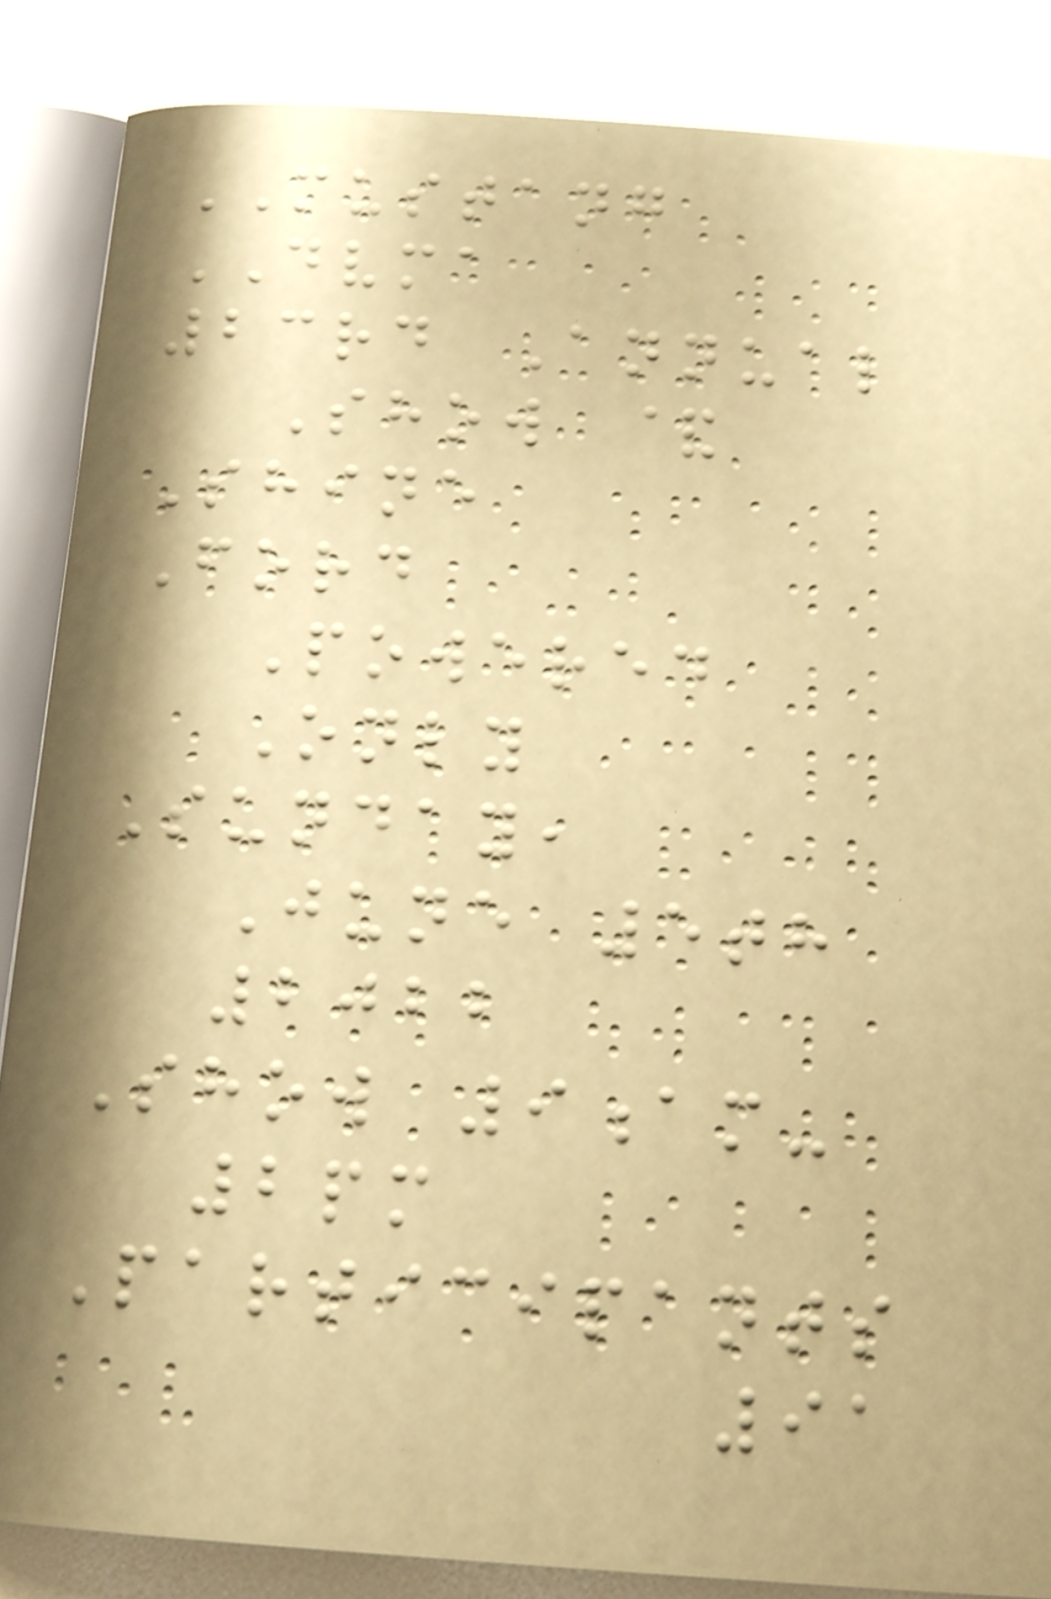MUSTANG
DVMA
23rd Annual
Show &
Shine
Ford
Powered
Only
Sunday,
June 5th
2022
Show 9am-
2pm
Participants
91
